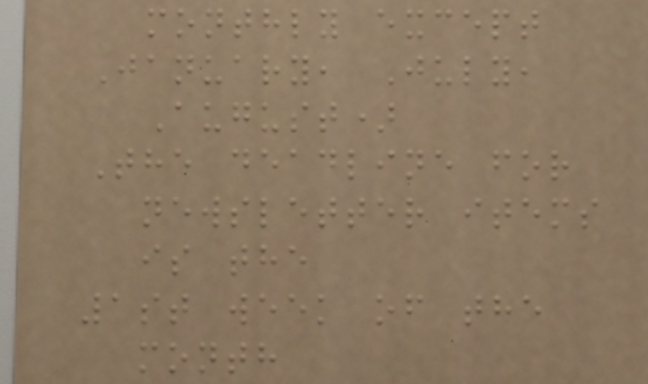monthly except
January, July,
August)
The deadline for
newsletter items
is the
1st week of the
month
